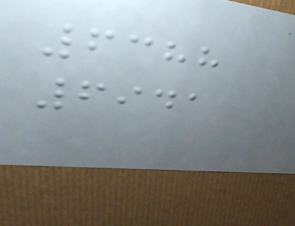6388
6941
